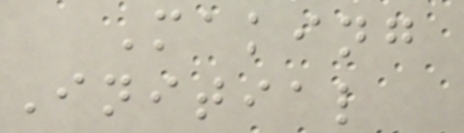Making
Initial
